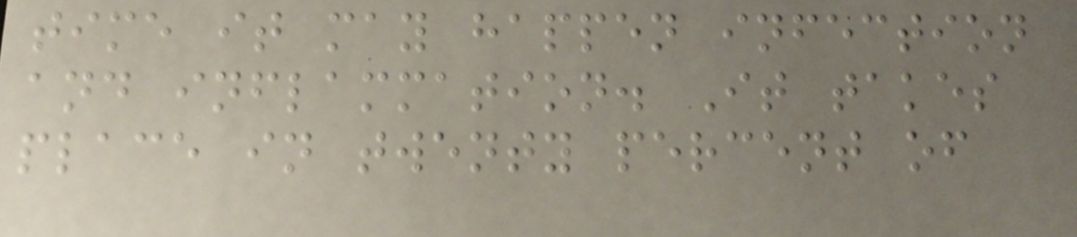time it may happen infection
and inflammation. It takes
place in twenty percent of
